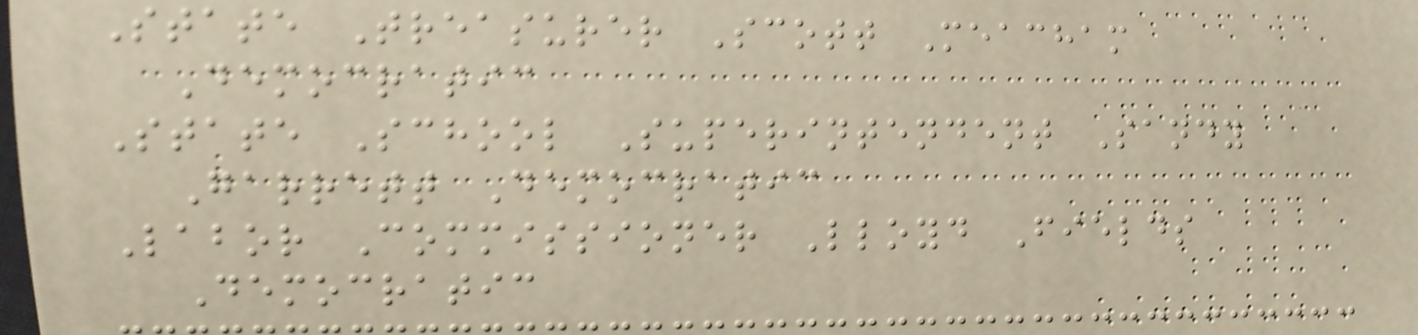State Treasurer Scott Meacham
Democratic
State School Superintendent Sandy
Garrett Democratic
Labor Commissioner Lloyd Fields
Democratic
